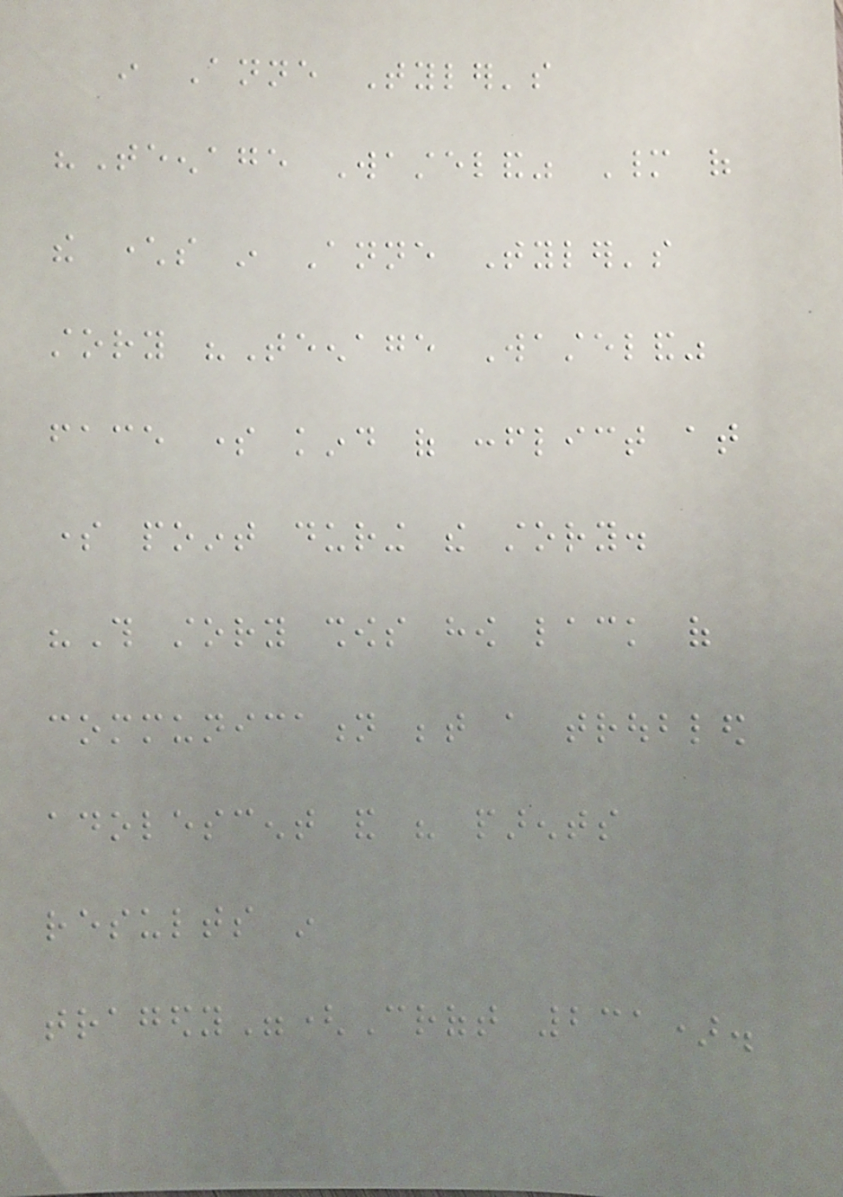in Anne Tyler's
"Teenage Wasteland" Many of
the characters in Anne Tyler's
story "Teenage Wasteland"
face some kind of conflict at
some point during the story.
"This story shows how lack of
communication between a troubled
adolescent and his parents
results in
tragedy"(Croft 231).
